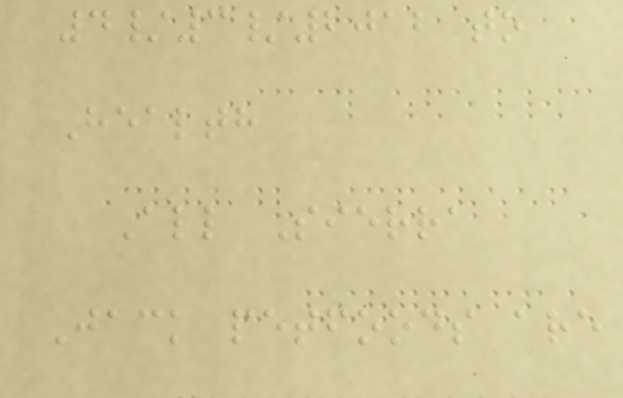4/3/2012 to
Health
All Sierra
Jack petfoods are
